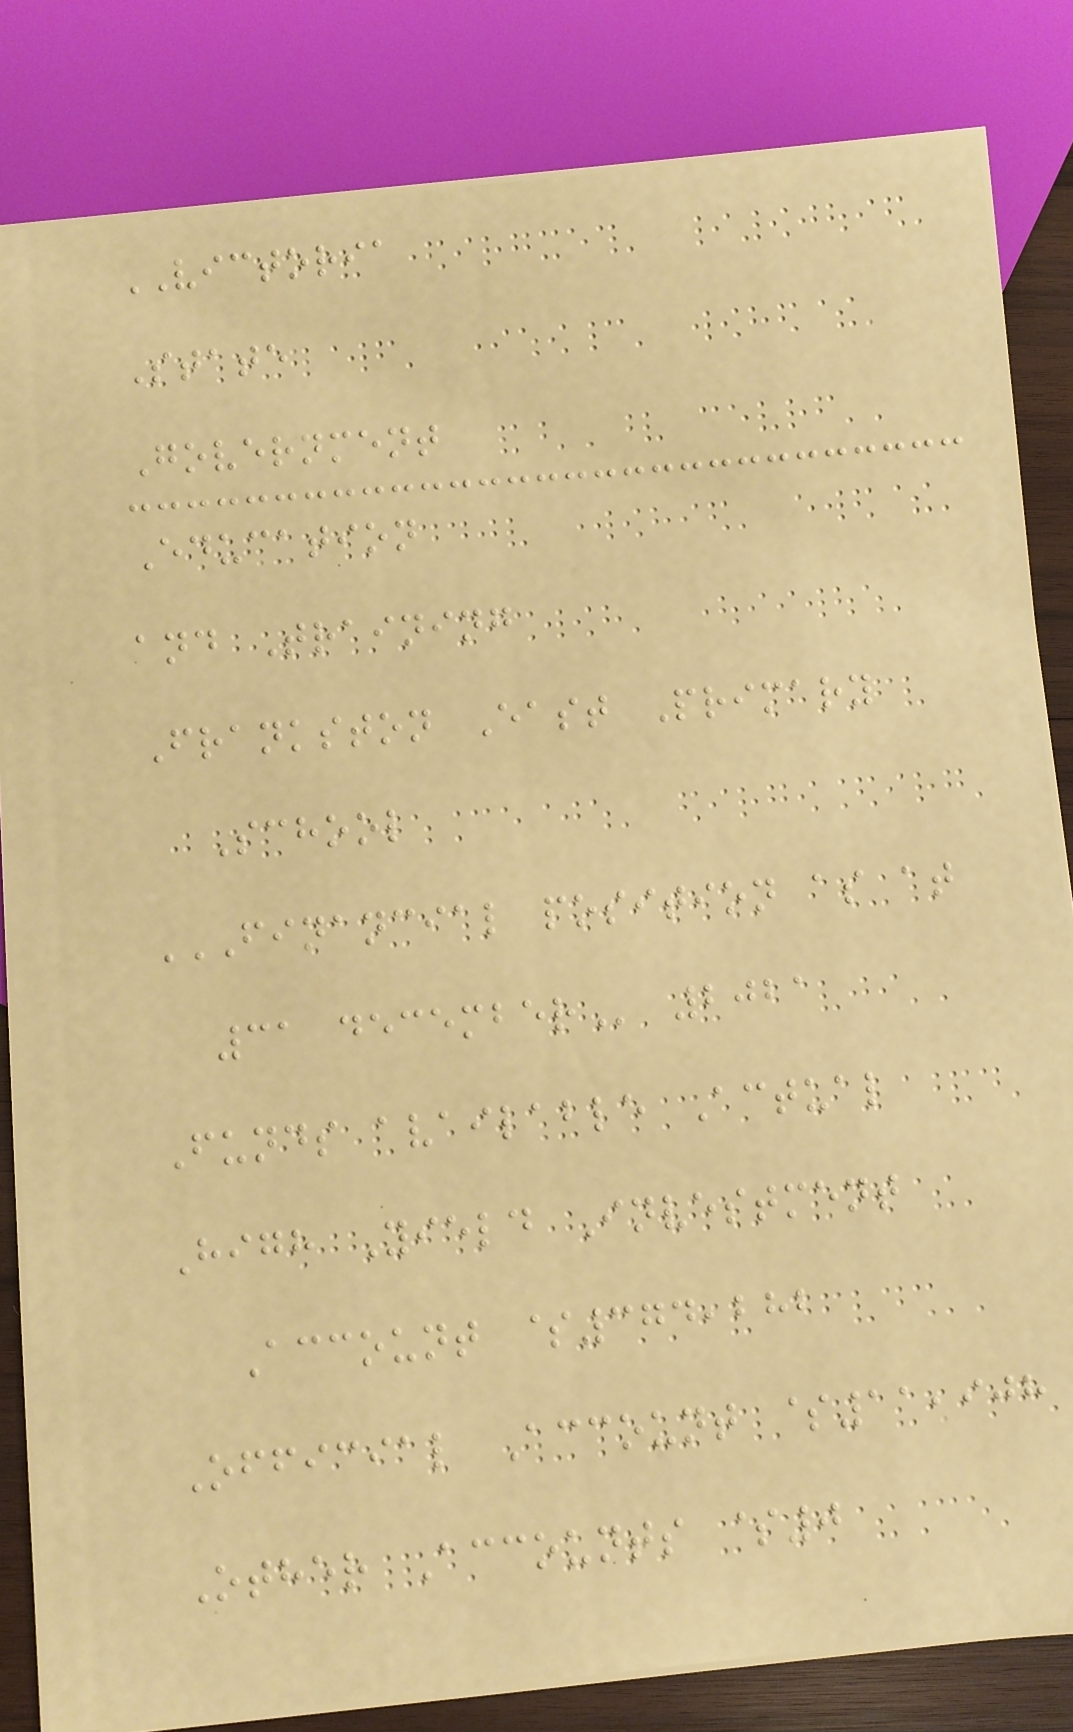VICTORIA
State
Government
Education
and Training
Frankston East Primary
School
FINANCIAL POSITION AS AT
31 DECEMBER 2021
Funds available Actual
High Yield Investment
Account $374,282
Official Account $11,908
Other Accounts $0
